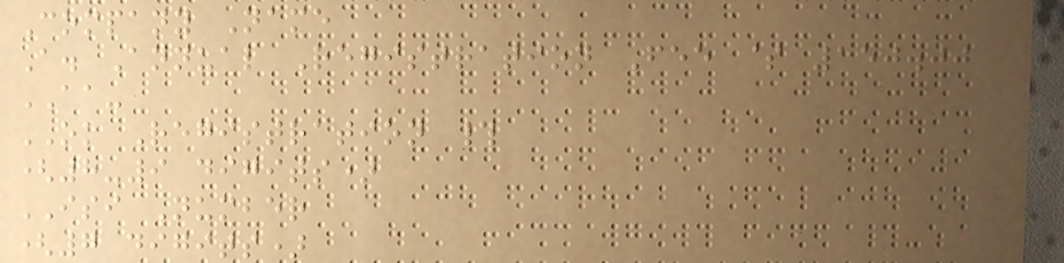Company Name
A. Annual Registration Fee $ 150.00
AA-
OK Registration #
(8-9 digits)
ISI Number
(7 digits)
